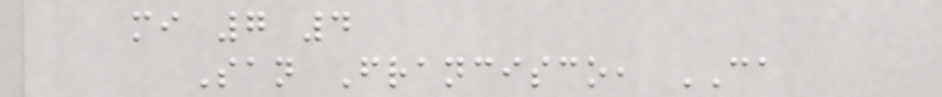mi 7 4
San Francisco, CA
